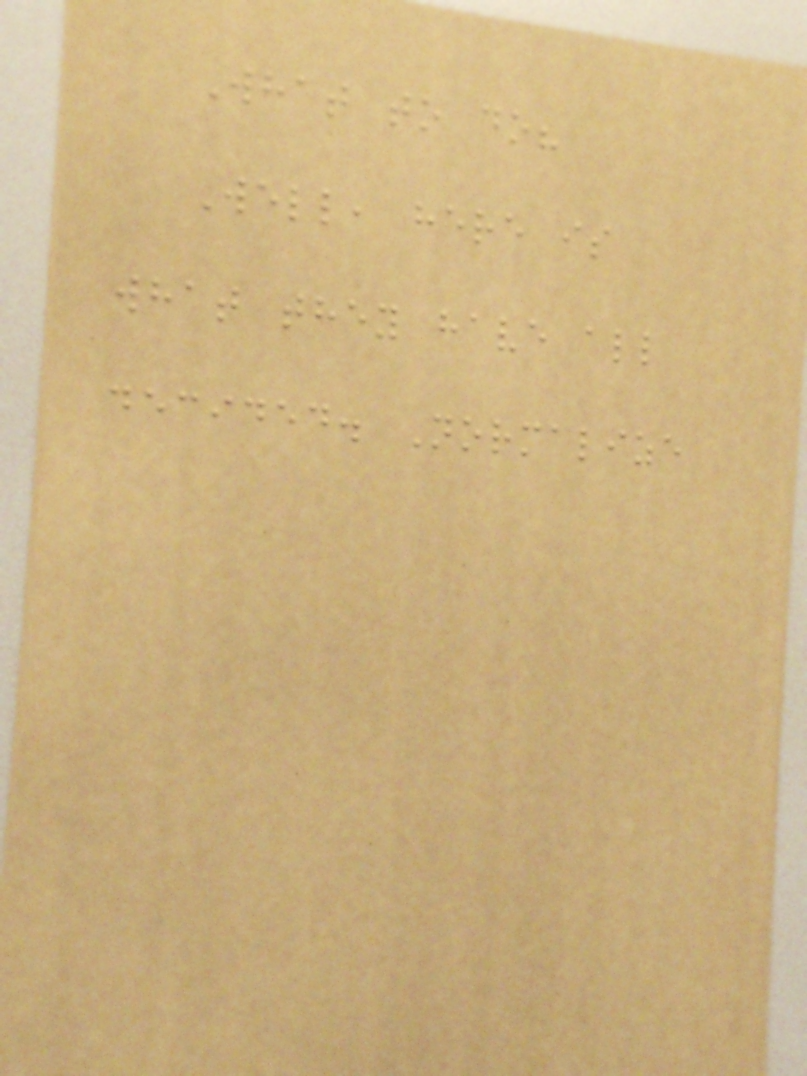What to do?
Well, here is
what they have all
decided. Normalize
